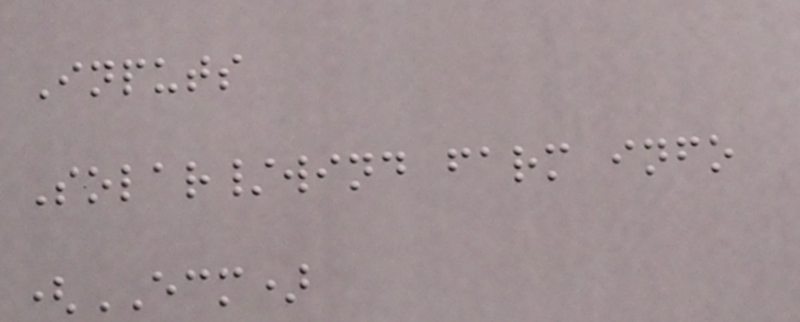Inputs
Solar/wind farm info
(ECM)
